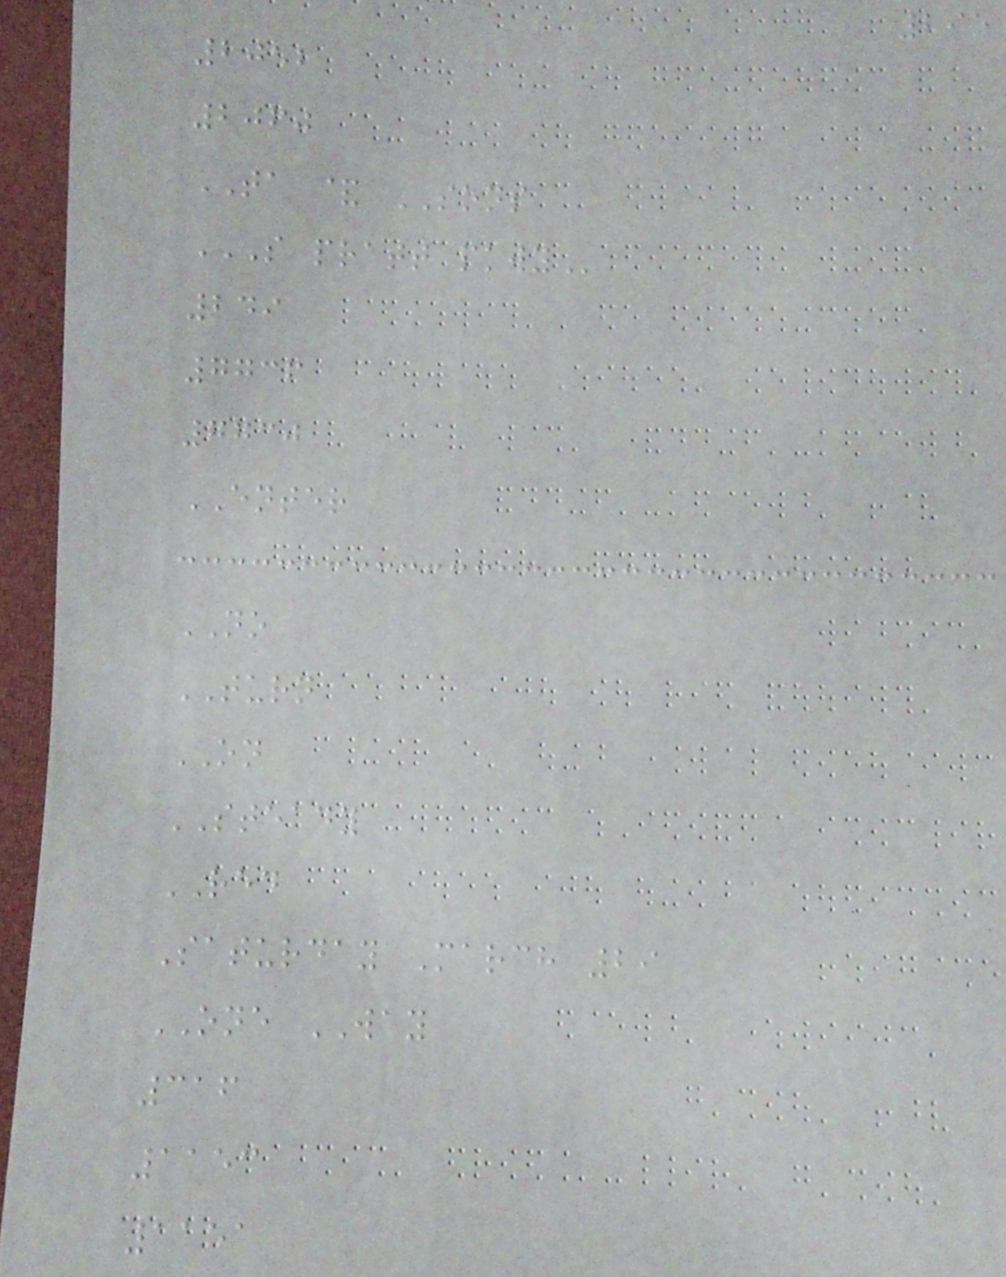295
2052
2060
TA & SONS
S PRATT PKWY
249
7736
7730
ENTER
NO
TURN
ON
STEADY
RED
Saturday March 29
ONE WAY
316
1153
1151
